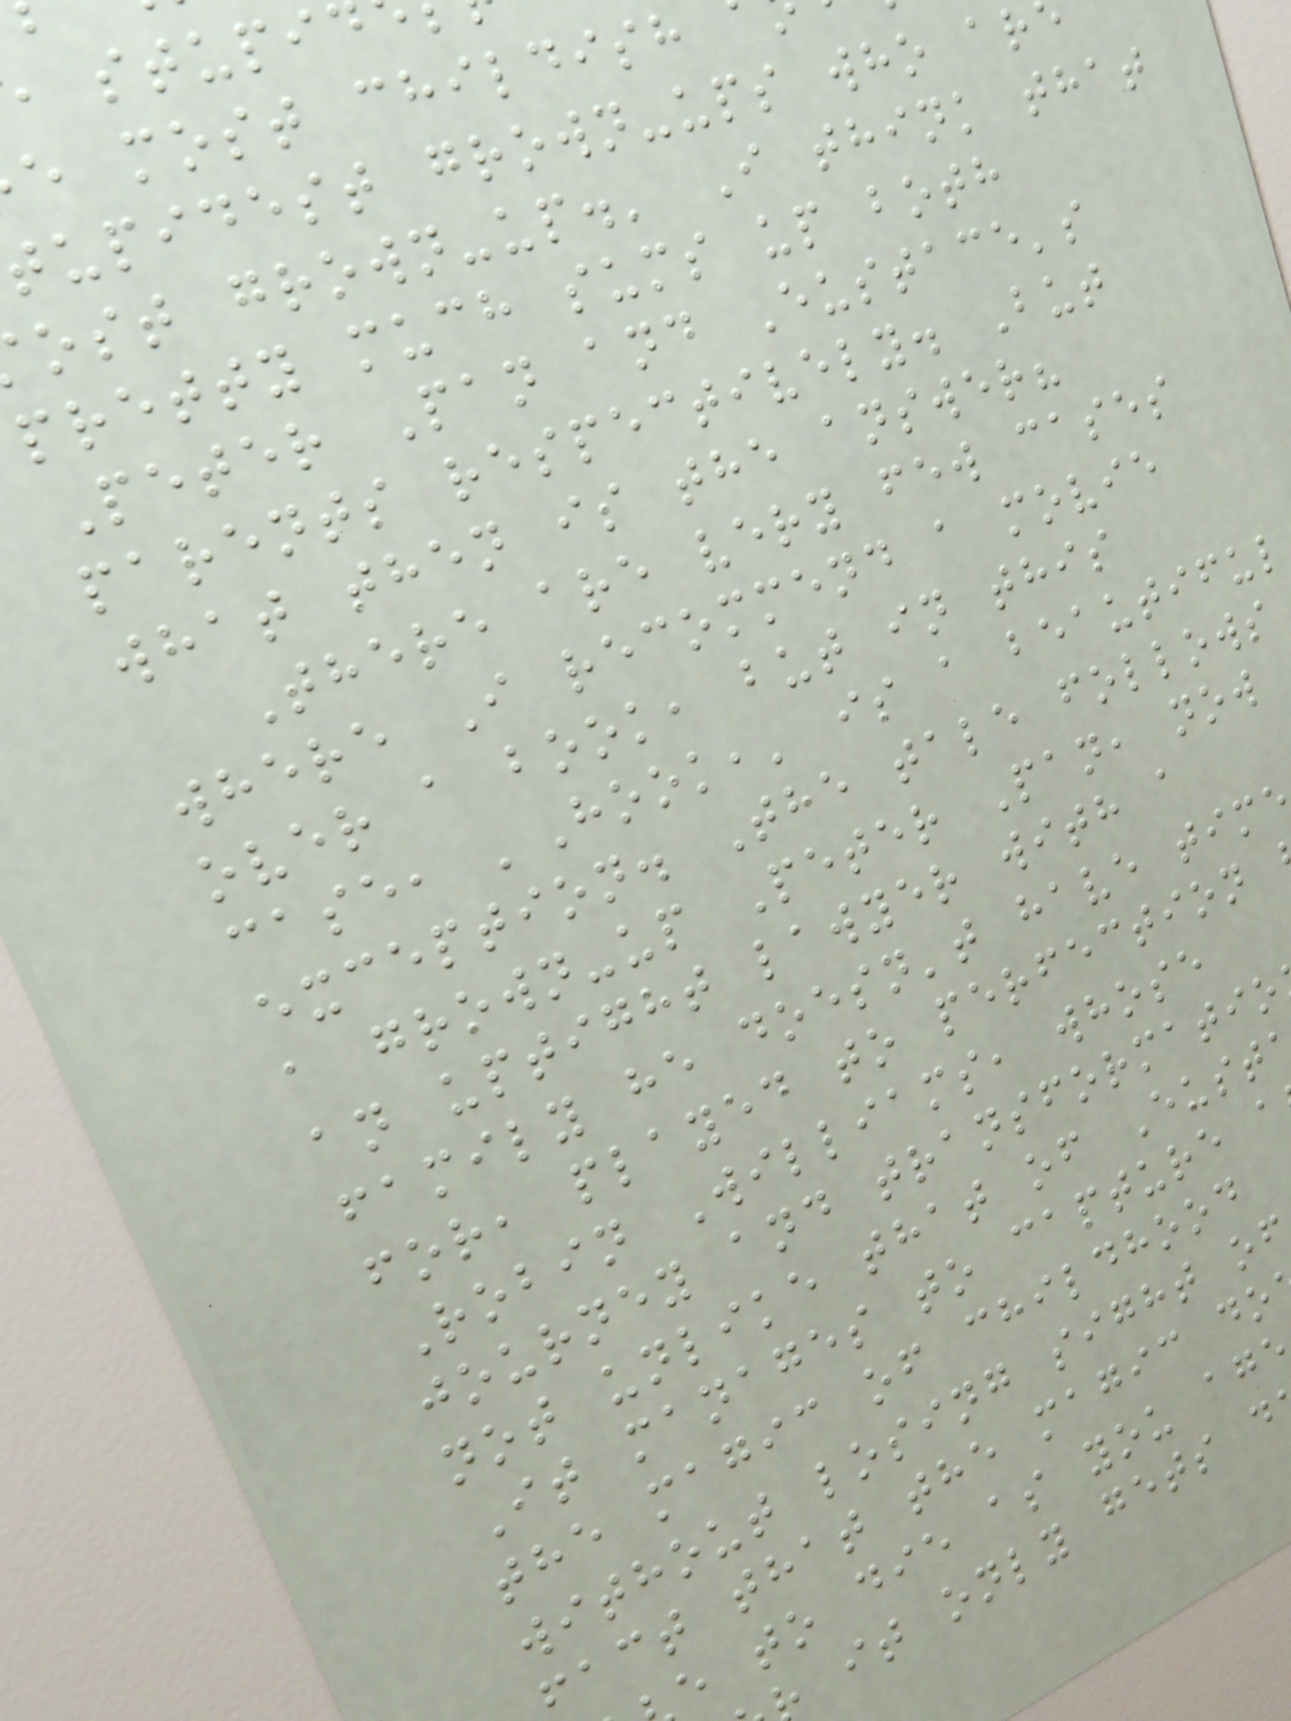e most childish
tupidest grown-ups who ar
ost grown-up.' I think that
pretty much sums up both
Peter Pan and Eustace's
parents respectively. But
what then is the answer?
There are very few cases
where I recommend a movie
over a book, but in this
case, 'Hook,' is a beautiful
exception. The tale follows
a grown-up Peter Pan, now
an uptight lawyer with a
family he doesn't have time
for, played to perfection
Robin Williams, whose
journey and transformatio
not unlike that of Eust
It manages to capture a
the magic of childhood
without losing sight of
act that the magic do
e to die as you age
it only gets d
